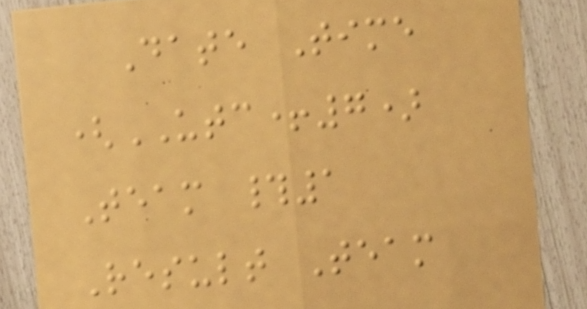Date Time
(UTC+7)
Team #1
Result Team
